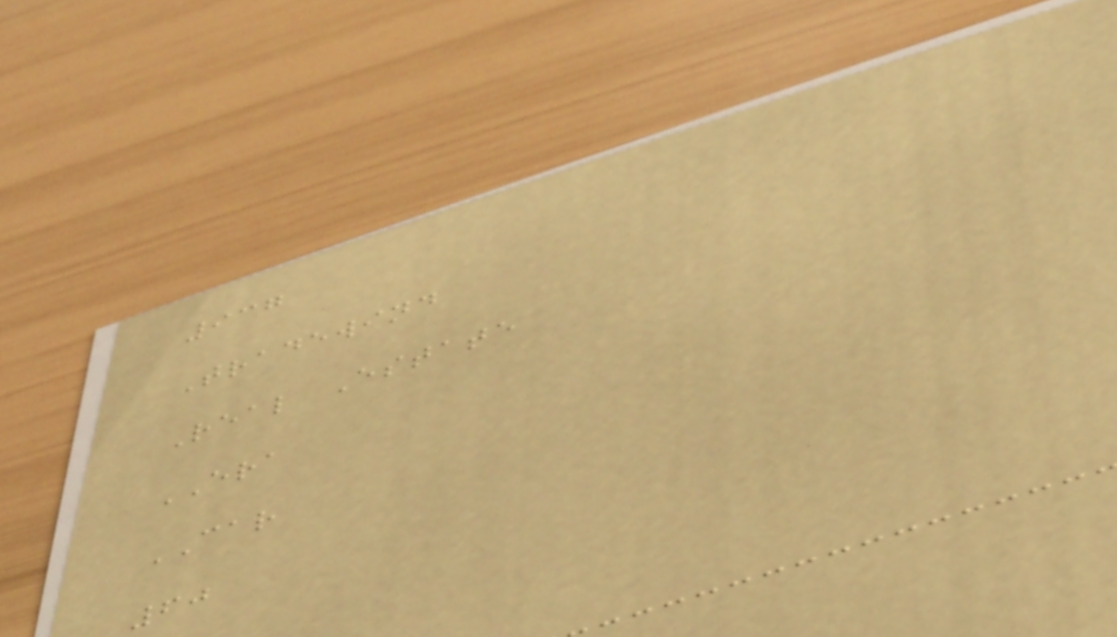937
Tradewind
Real Estate
ERA
CAR
60
